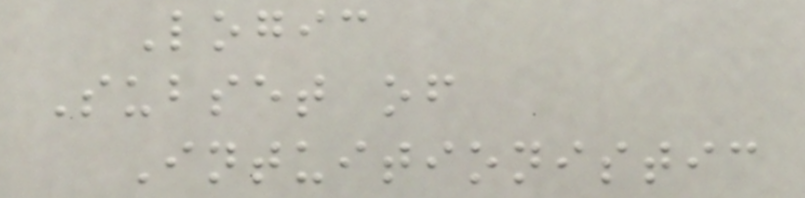Logic
Subset of
Intuitionistic
